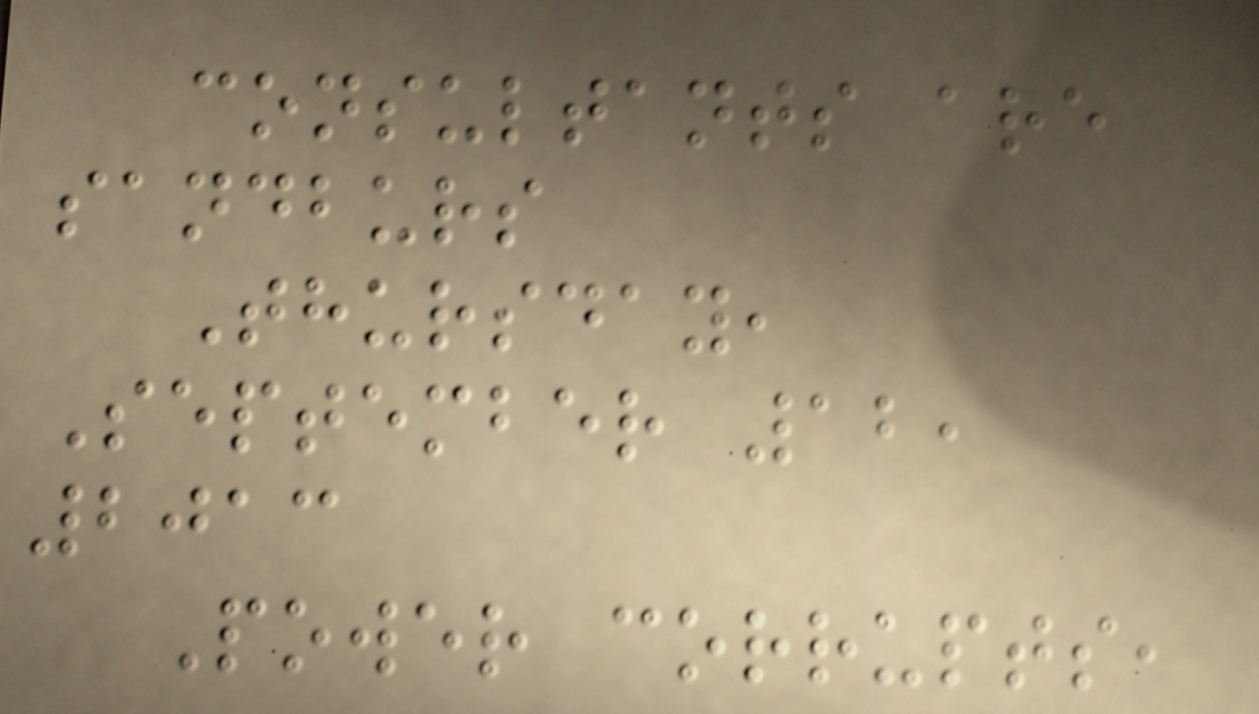consultants are
sandburs
Thursday,
September 12,
2013
Power corrupts,
